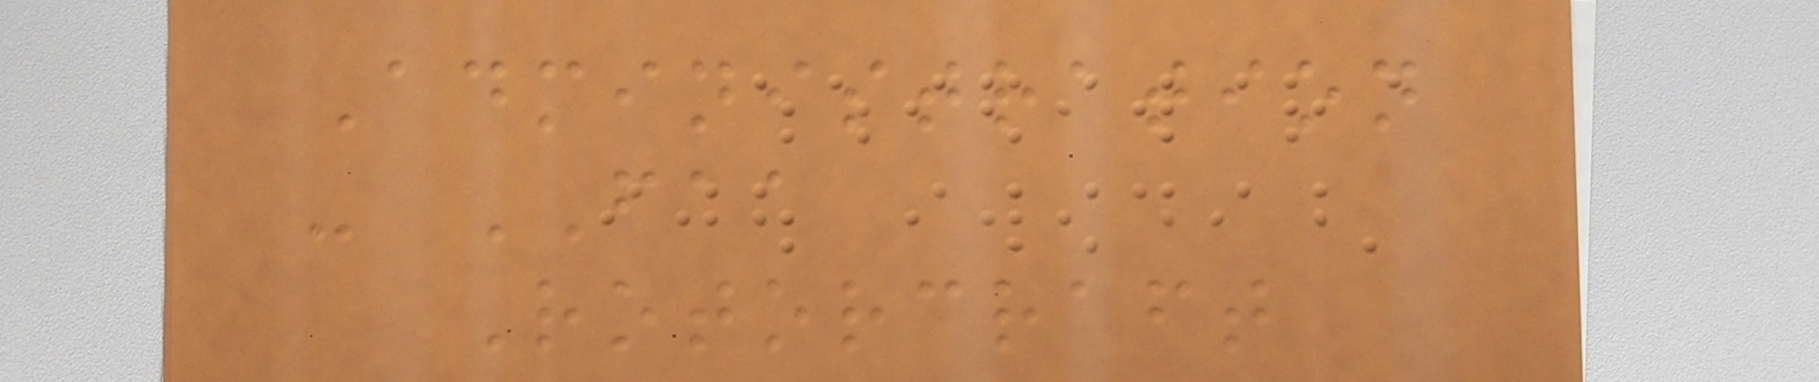Administration
- FAA
Rotorcraft
